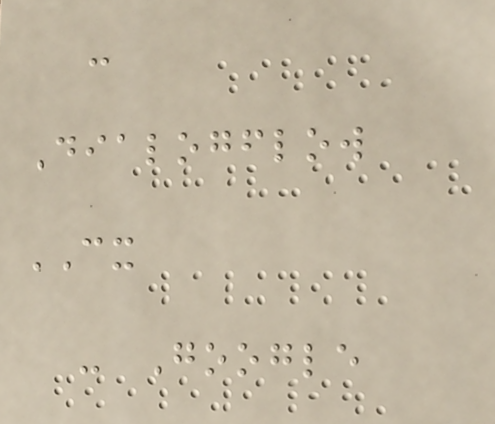-
Dialogflow
CX
- Google
